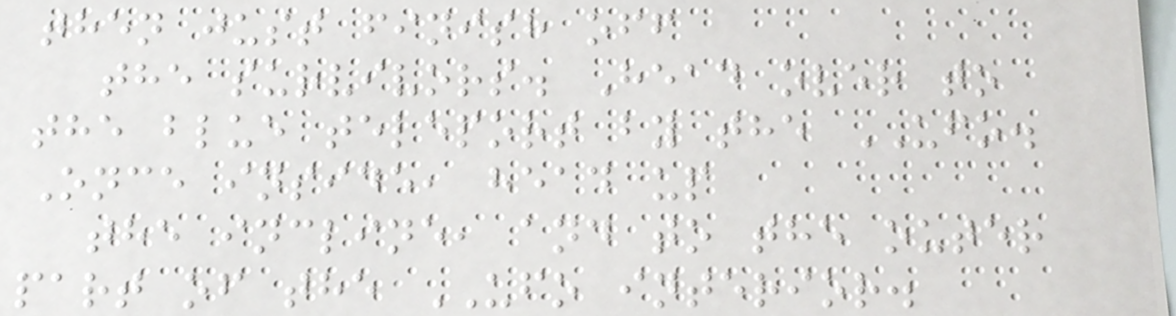then just finish off
the survivors. Head over to
the blue teleport by the UFO.
Once inside, head up
the incline, and to the outer
part of the UFO interior.
